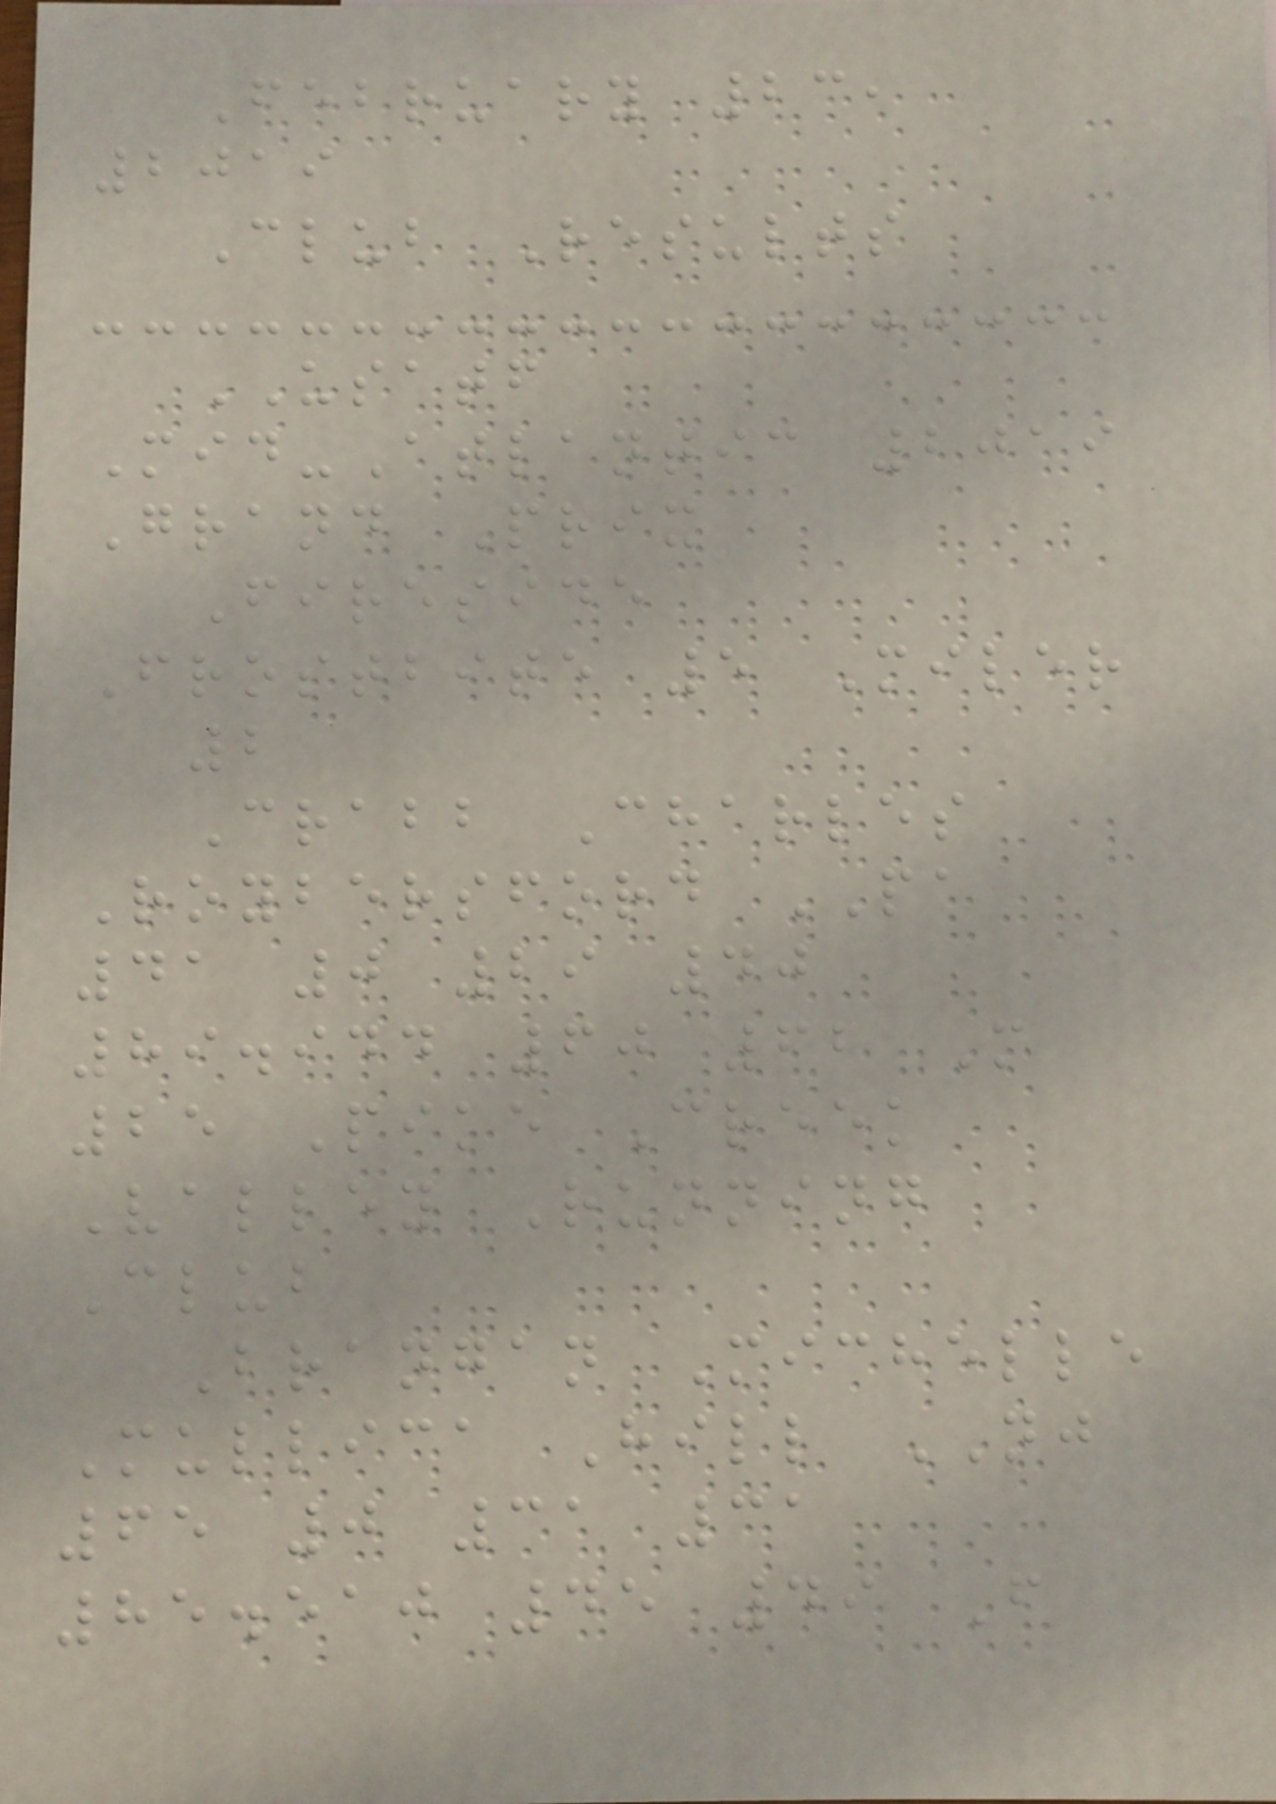February 23,
2019
Club Results
USATF
Mid-Atlantic 2019
Grand Prix
Fireside
Frostbite 5 Miler
2
Crabb Charles
Roybersford PA
41 0 29 40
89.944 60 62 M
25 Pike Creek
Valley Running
Club
Brangan Michelle
Mullica Hill NJ
65 0 31 31
85.510 45 49 F
